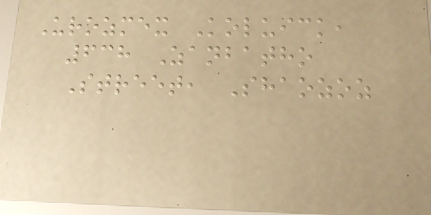Urozmex Koluick,
638 Zanbatho
Street, Shaozoz
